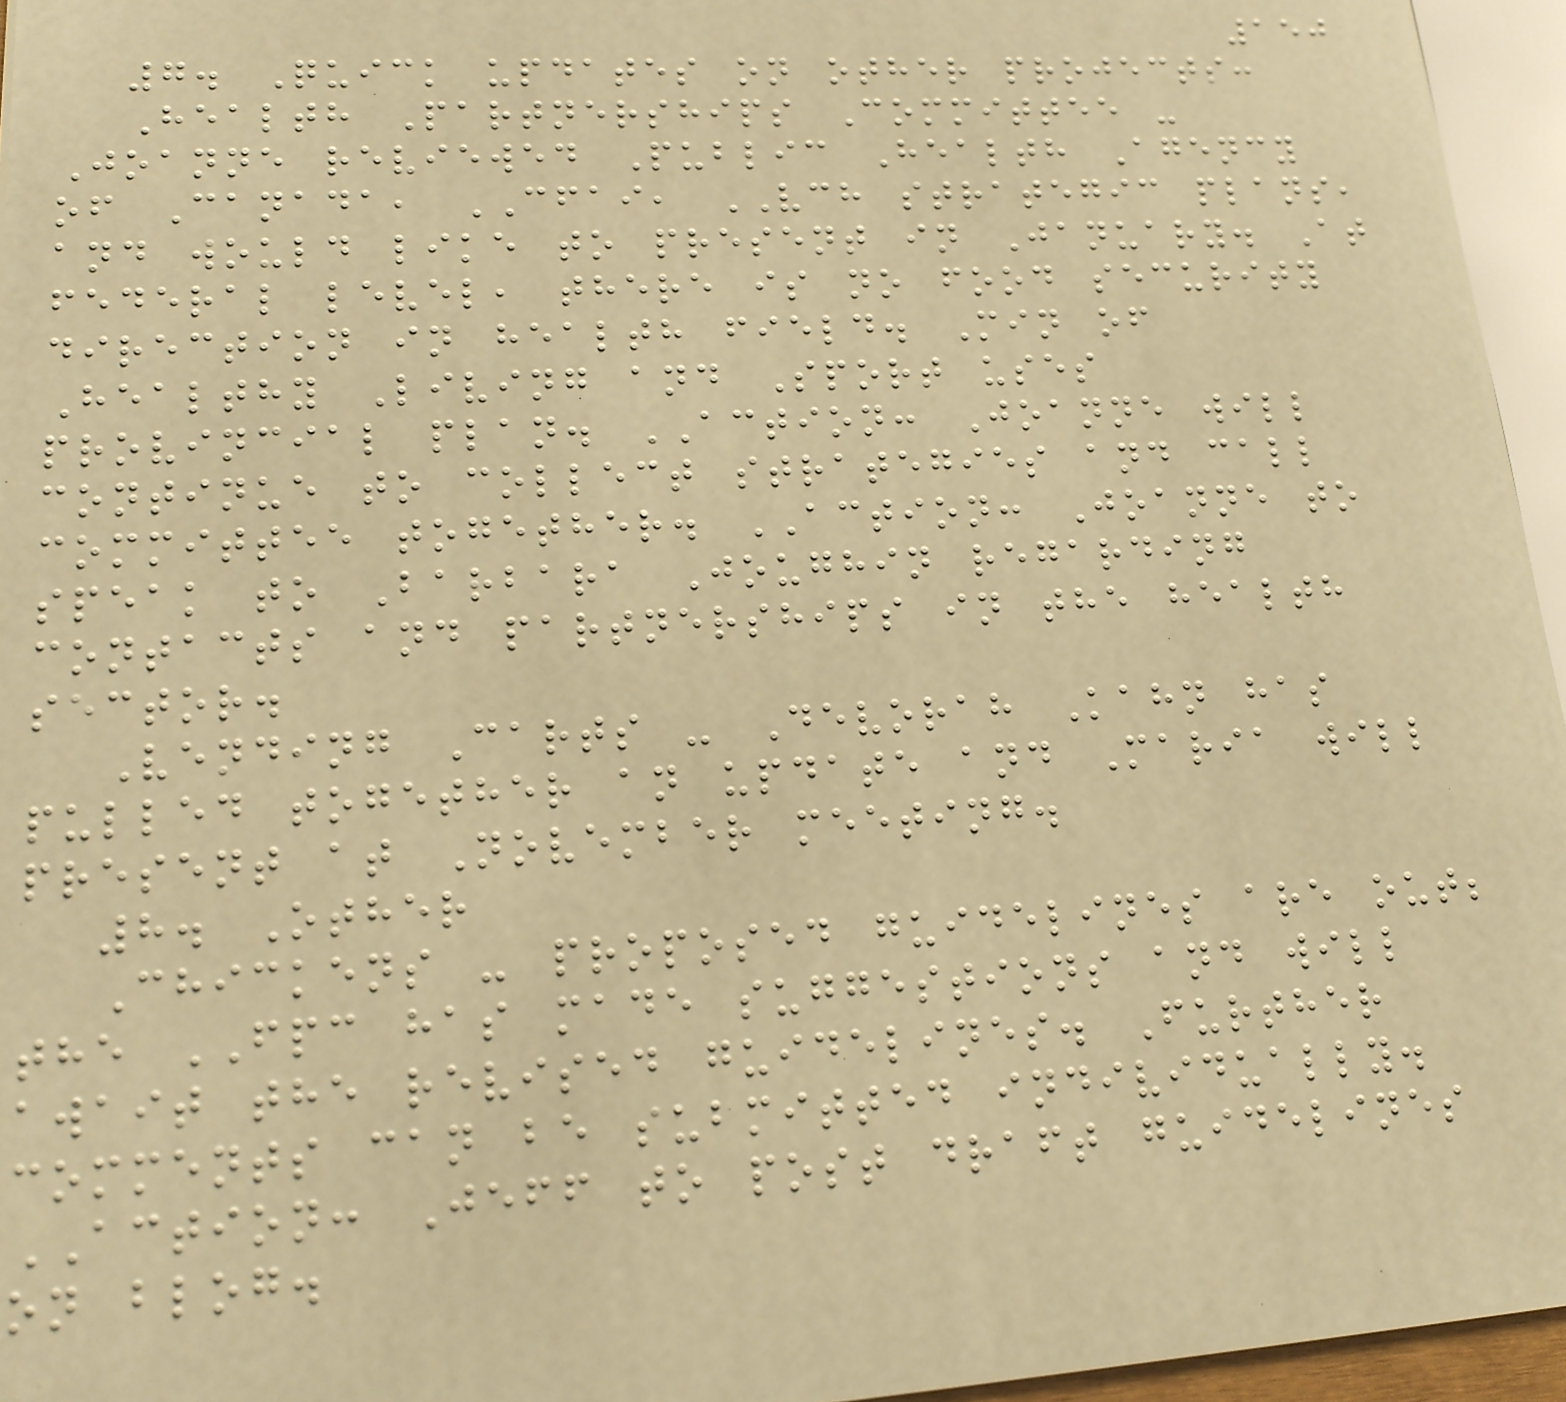150
7. Quick updates on other projects:
Health Partnerships Committee -
Joanne reviewed Public Health Agency
of Canada, CFAI, VCH strategic plans,
and would like to present in January. At
federal level, there is no food security
direction in health field. Min of
Healthy Living and Sport uses
provincial plan. ACTION: Joanne will
continue to collect strategies and call
committee together. ACTION: Joanne to
speak to Barbara Joughin regarding
contacts and partnerships in the health
sector.
Vending Carts - Devorah Kahn has
pulled together an update and Maria will
present at November meeting.
8. Other
Chickens - proposed guidelines are out;
the FPC has made suggestions and will
await the revised guidelines. Further
comments can be submitted individually.
ACTION: Jeff to post draft guidelines
on blog.
